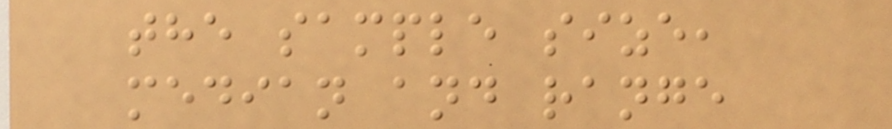the sample size,
median and range
